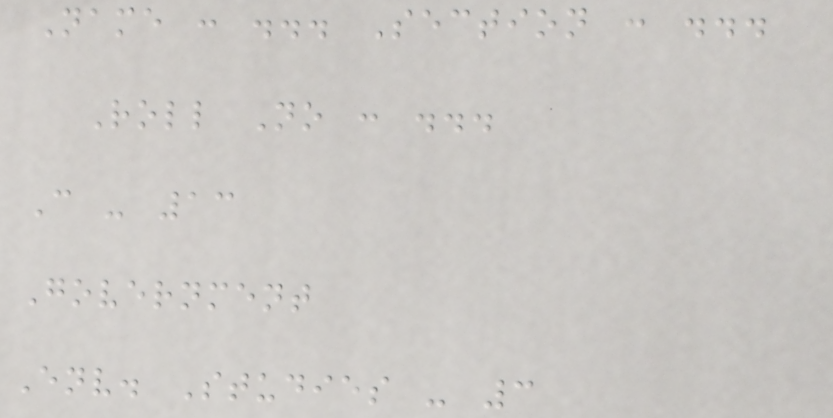Name : ... Section : ...
Roll No : ...
C - 13
Government
Env. Studies - 3
